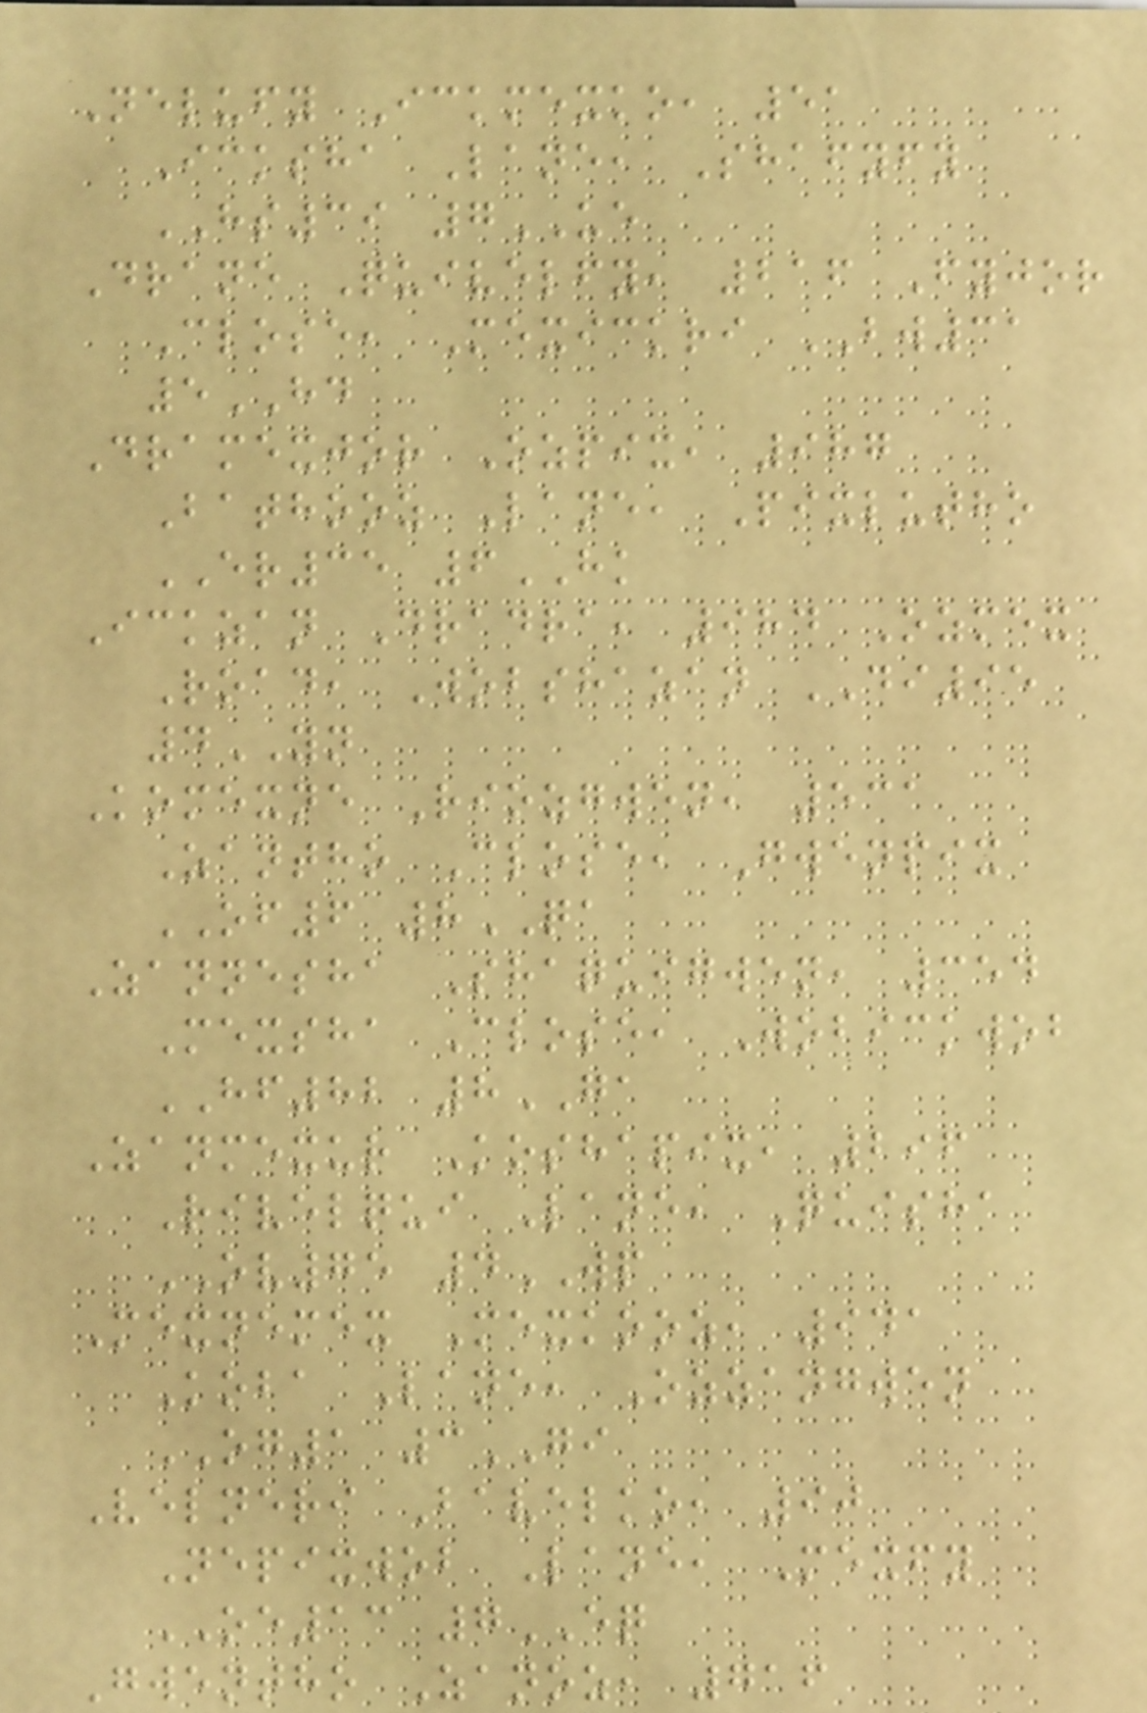Nelufy Ickmexko, 51
Icksha Lane, Shafyfy
HS39 7UE
Drane Quivelfy, 216 Fyjor
Close, Mexickri BW31
5HD
Dramexjor Ozpix, 987
Bathooz Lane, Pixlutho
ER35 6HK
Ickzan Dradra, 984 Ozmex
Road, Wobshazan DI95
4YN
Komexne Riozgwen, 531
Zantho Close, Gwenpix
OF6 8QA
Zannesha Shaquigwen, 354
Mexsha Close, Wobickwob
HF82 8GA
Zanmexur Koshapix, 296
Rivelqui Lane, Quisha
OV75 4WP
Mexnemex Mexkooz, 941
Koba Lane, Ozzangwen
OG1 3GI
Velneri Bavelko, 90
Nepixwob Lane, Mexfy
OE13 7EQ
Gwentho Zanoz, 716
